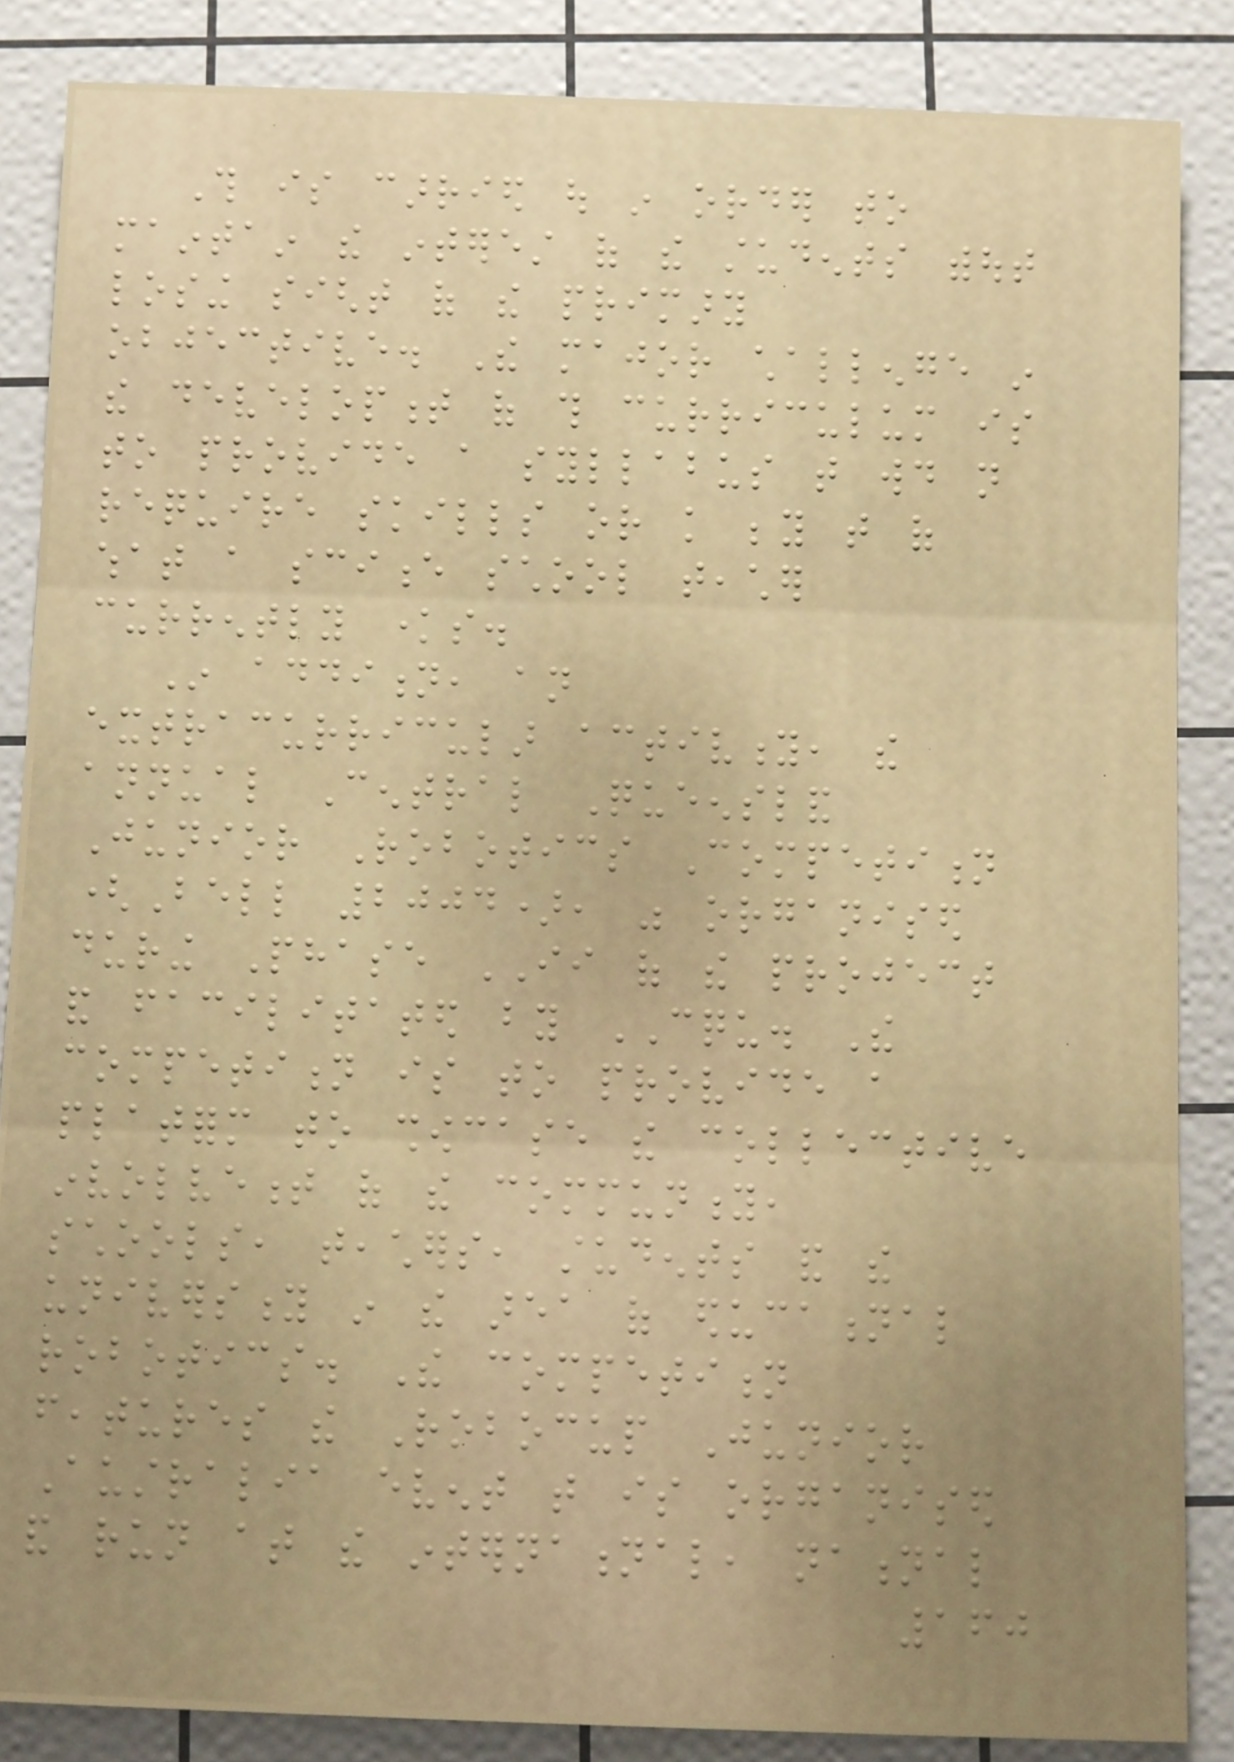This is carried out in order to
maintain the interest of the students without
losing sight of the primary
objective. The major challenge in
the development of this curriculum is
to provide a syllabus that would not
require skills or knowledge beyond that of
what a science school teacher
currently knows.
In addition, an
extracurricular activity, the
annual Central Queensland
Junior Robotics Competition
(Bell 2004), was organised
during Phase II of the project
and facilitated by CQU. The
competition is to provide a
platform to showcase the collective
involvement of the community,
schools, teachers, students and the
university in the area of educational
robotics. The competition
features the Robocup Junior
Australia event that is organised
and run at the international, national
160
